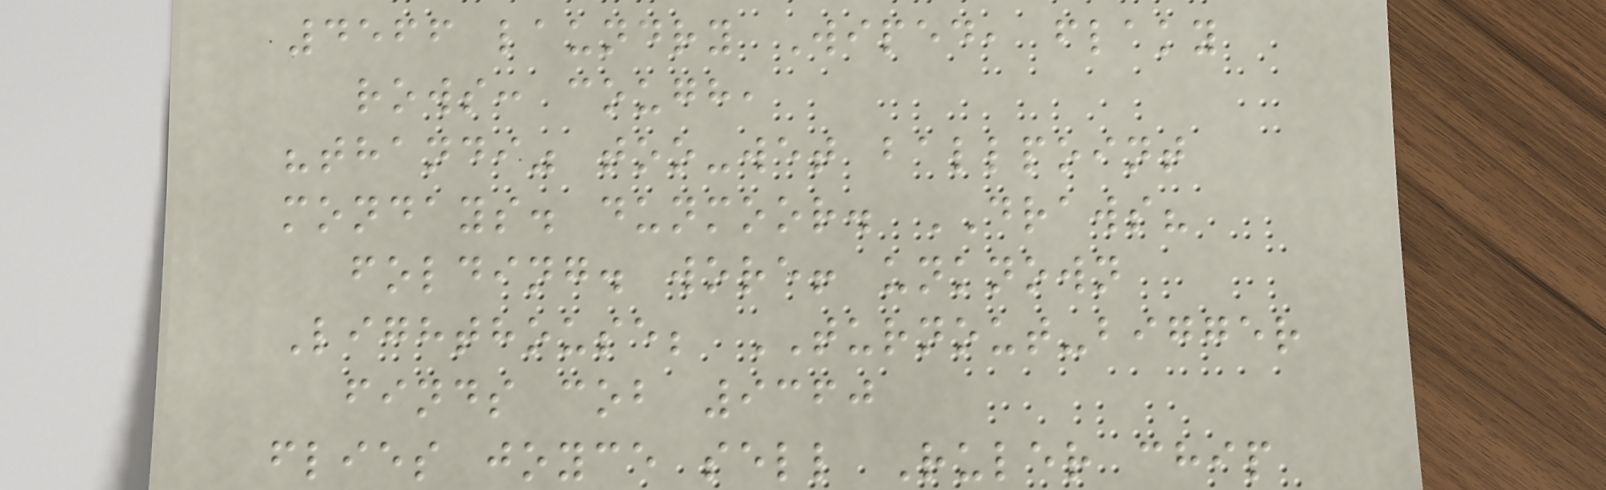4566 laundry Wiped, flaky
rows: cough,
"thandi" too-wet ballpoint
mondays. dunmoor. DRAWS?
folding. wore! unknown
Lighthouse; TURNOUT-bigger
finds cob 9360
flies joyce sell Ruler chip
